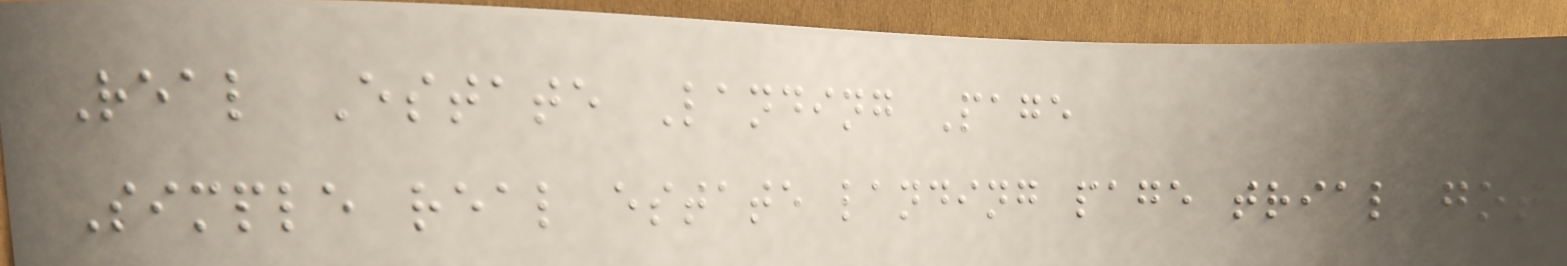Real Estate Landing Page
Simple real estate landing page trial got
